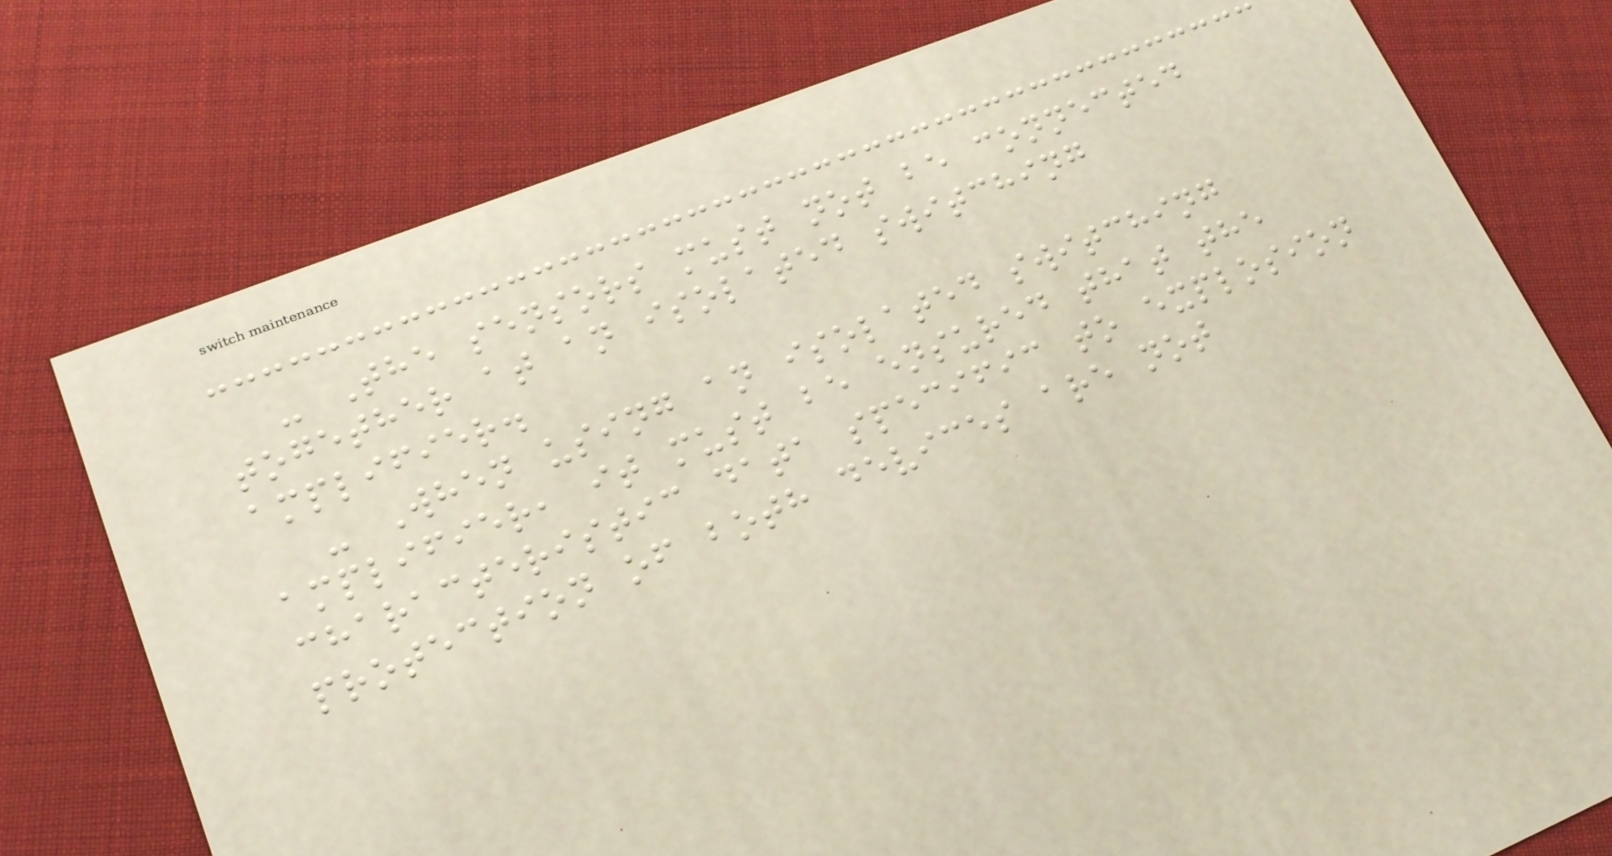- The sensors must not be connected
together at an isolated switching
amplifier.
- When using an isolated switching
amplifier, it must be ensured that the
characteristic data specific to explosion
protection of both devices are not
